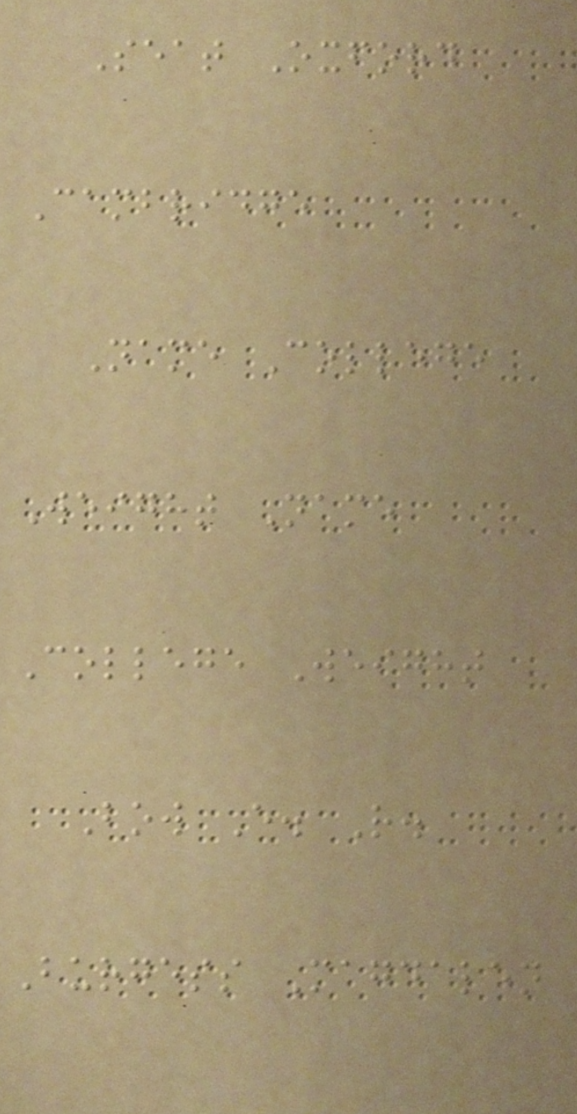Seat Oxford
Cambridge
Name College
Weight Name
College Weight
Bow E. R.
Burgess Magdalen
